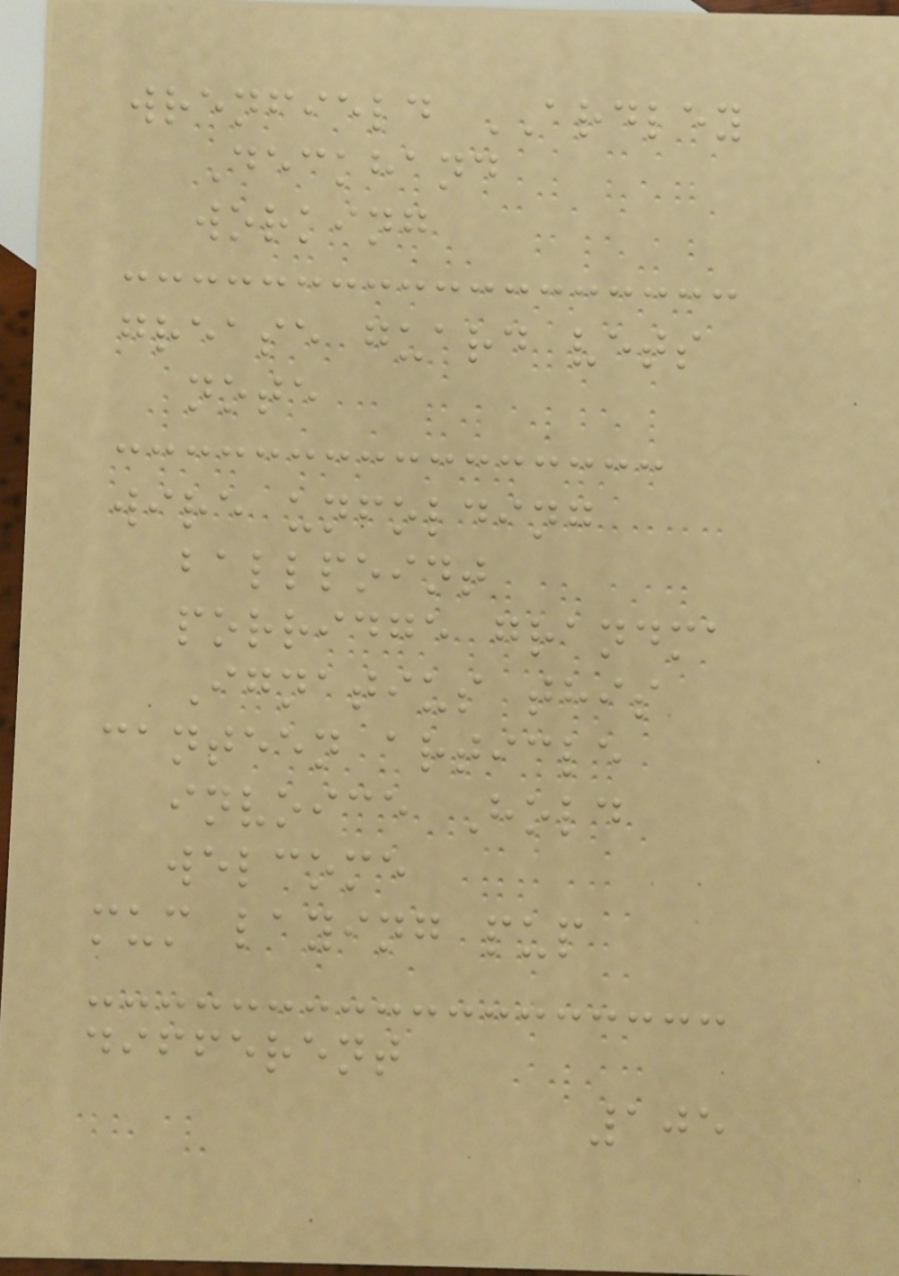wrenfield ARDLEY
Deckhand
working
grease guard vets
note
wire unfolding
ballpoint
porridge grandma
Ignatius this
canteen article
invoice Hold
welcome
mum laying pup
different
105
